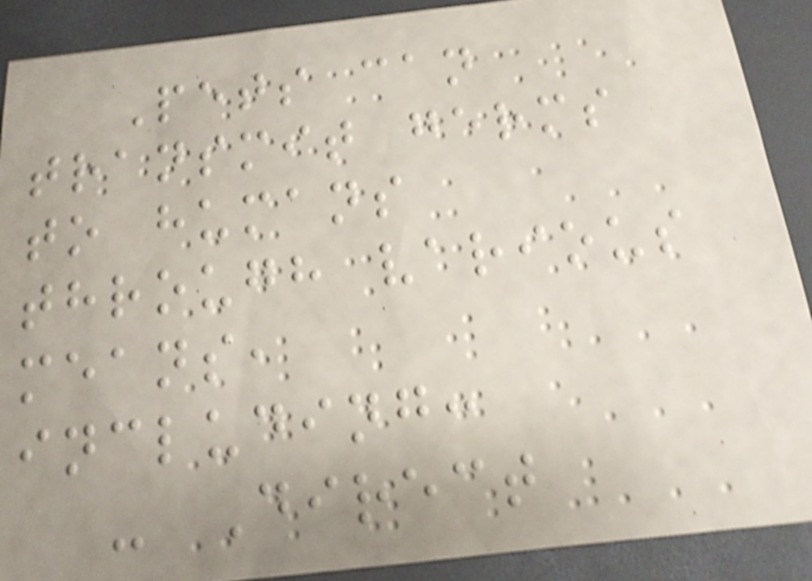Pets can
transmit germs
to humans
through various
means,
including:
- Direct
